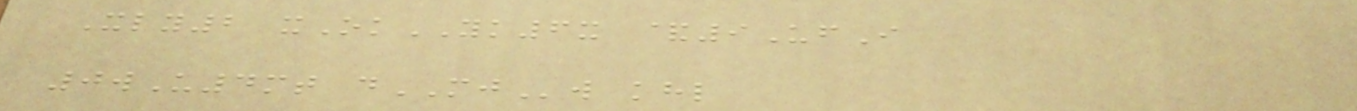Xly2 xOkYK6x &9UfI
0wU4mt dMJw khl
